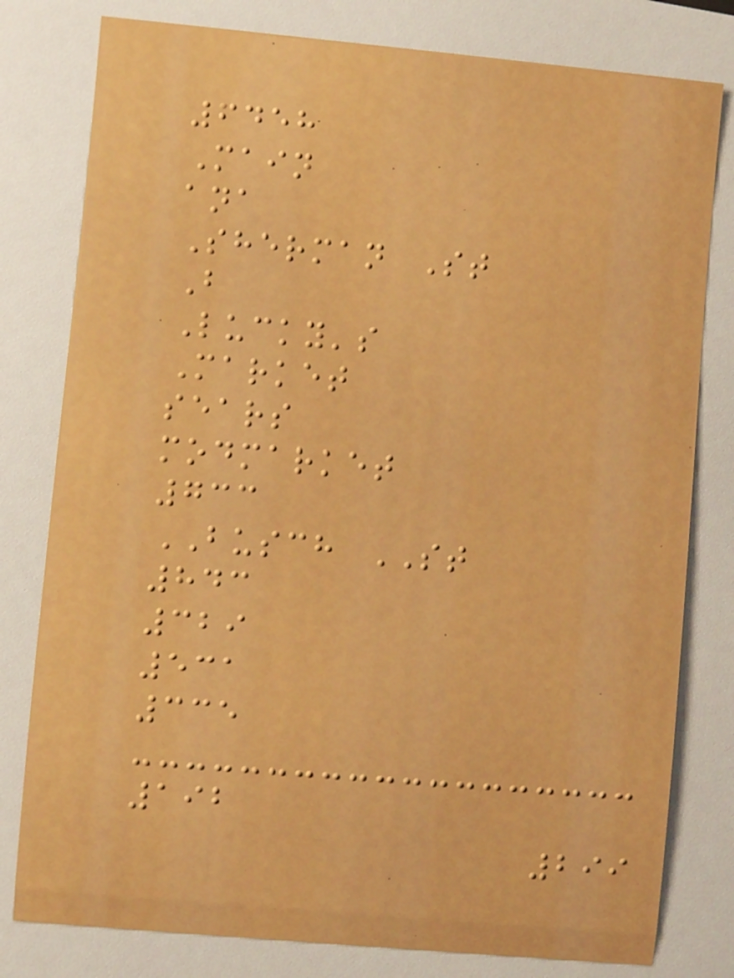6458
Main
ana
Sherman St
B
Lucky's
Market
sears
modmarket
733
BUSCH ST
843
329
531
335
192
299
